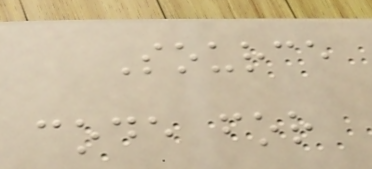Source
code for
